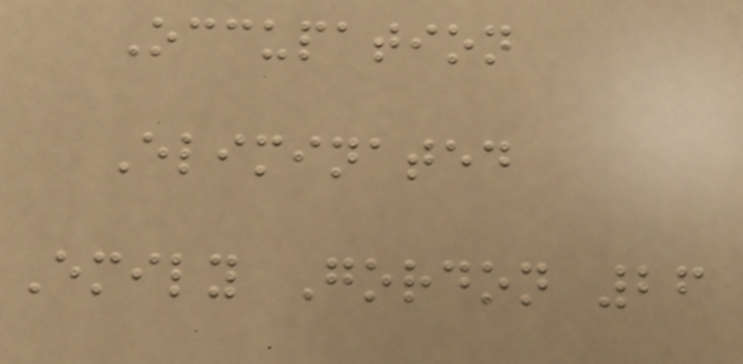Occupation
Eliminated
Emily Gordon 26
